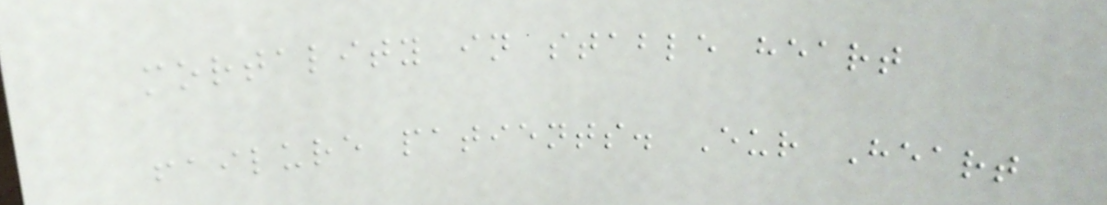mortality in stable heart
failure patients. Eur Heart
